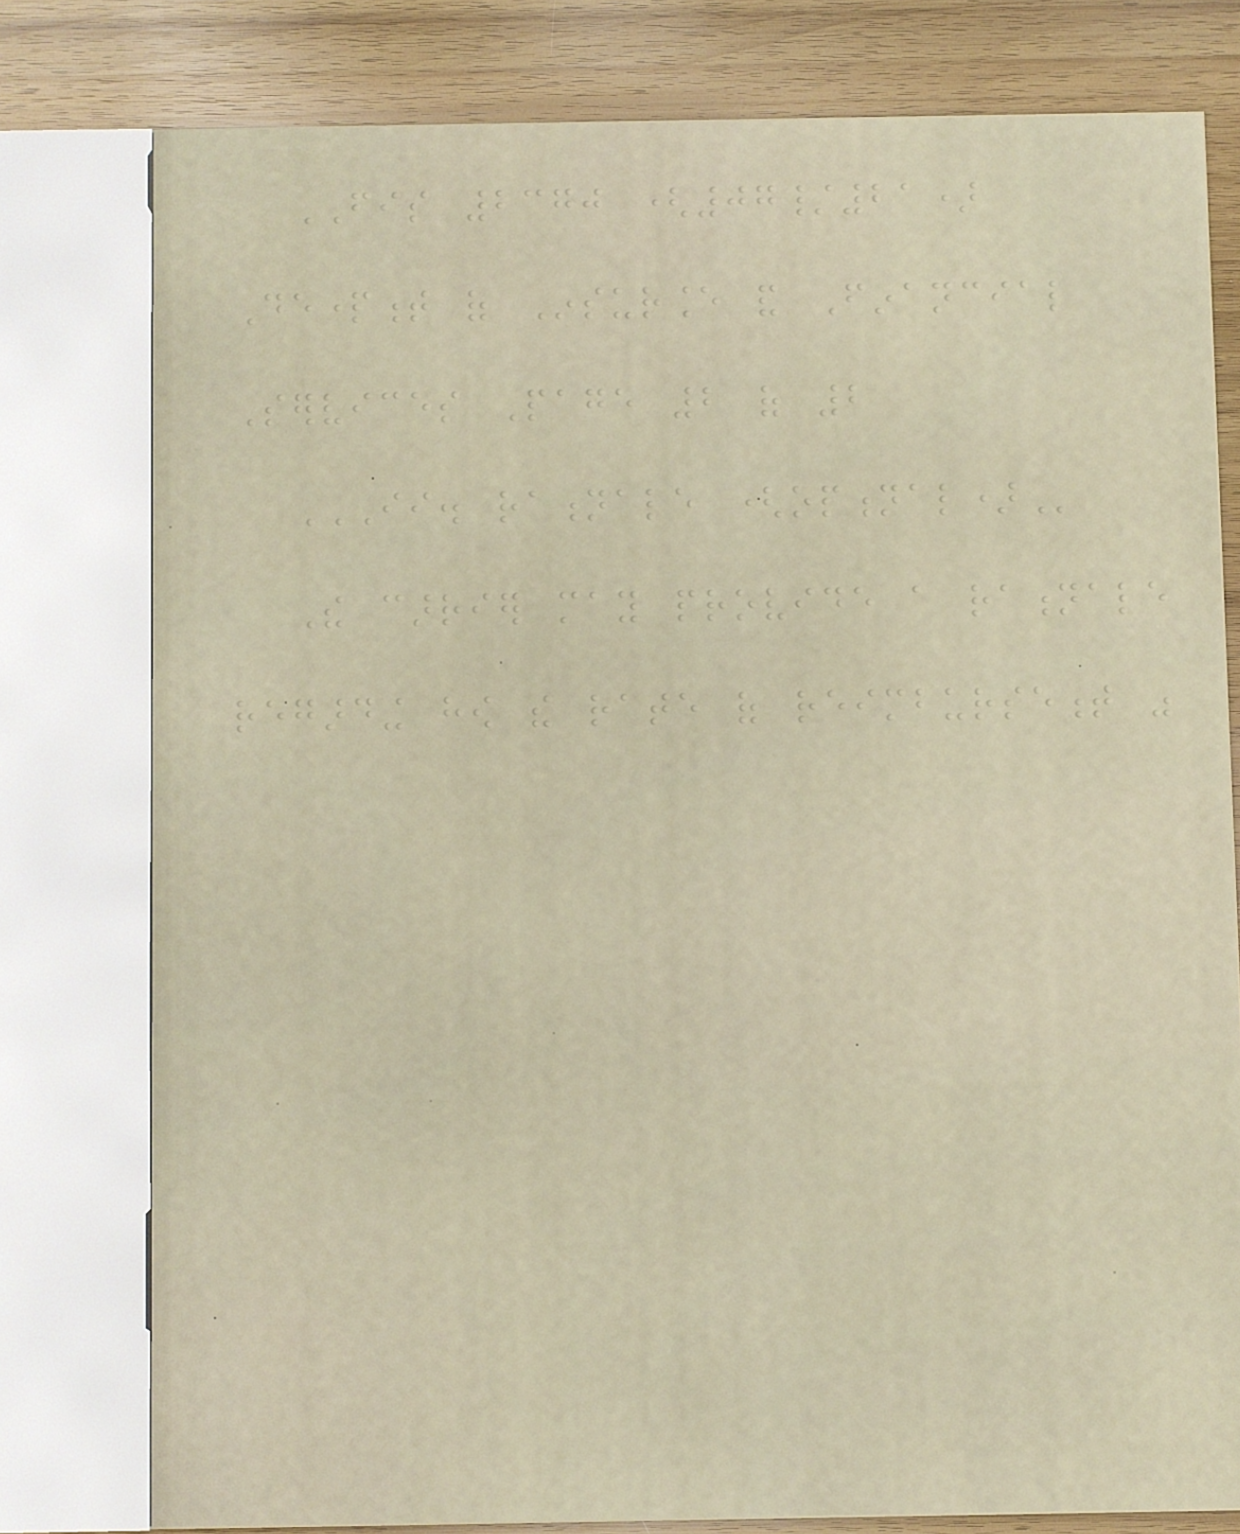FIS 2370 (07/21)
Department of Insurance and Financial
Services Page 2 of 2
II. RATIONALE (OPTIONAL)
The carrier may provide a rationale
regarding how the rate of reimbursement was
